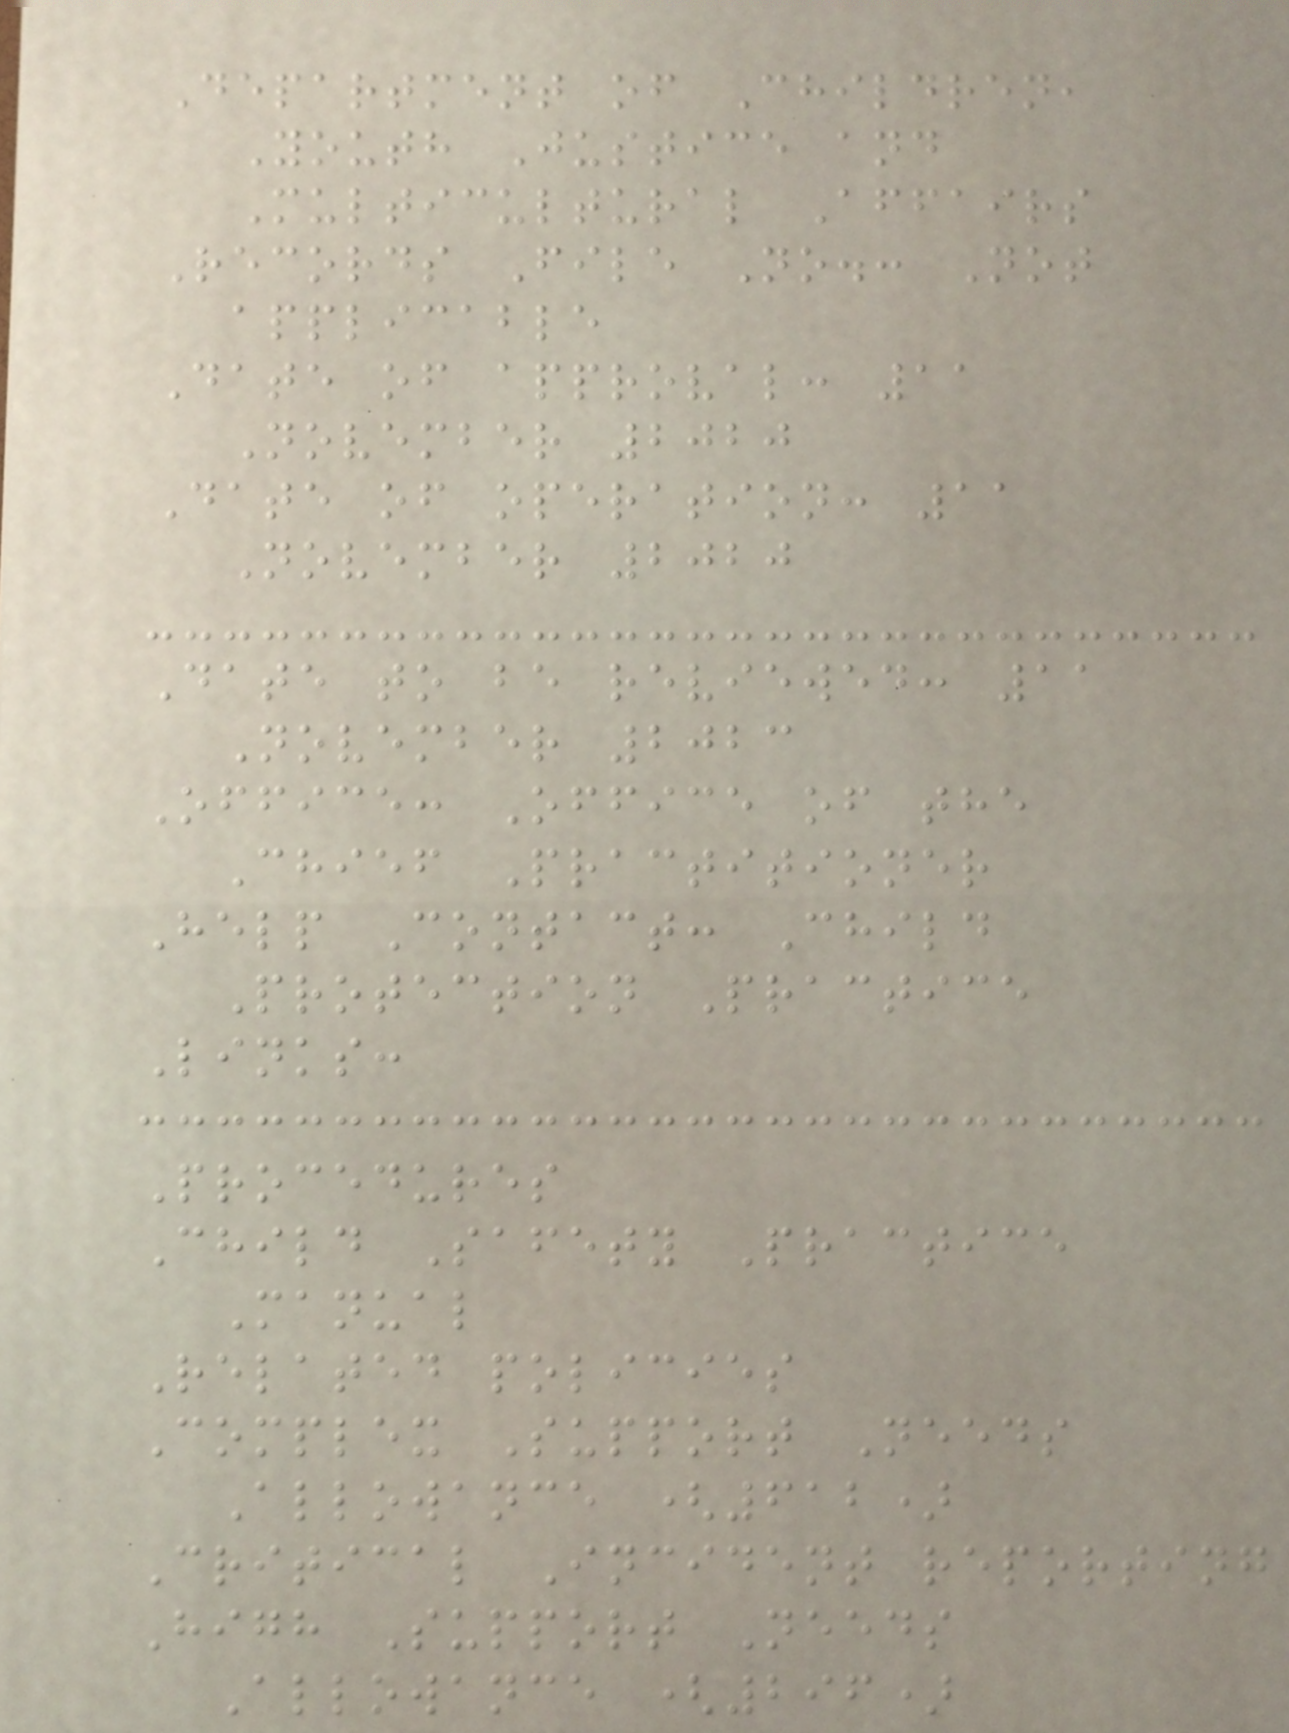Department of Children,
Youth Justice and
Multicultural Affairs
Records File No.: Not
applicable
Date of approval: 11
November 2020
Date of operation: 11
November 2020
Date to be reviewed: 11
November 2023
Office: Office of the
Chief Practitioner
Help Contact: Child
Protection Practice
Links:
Procedures
Child Safety Practice
Manual
Related policies
Complex Support Needs
Allowance (612)
Critical Incident reporting
High Support Needs
Allowance (296)
